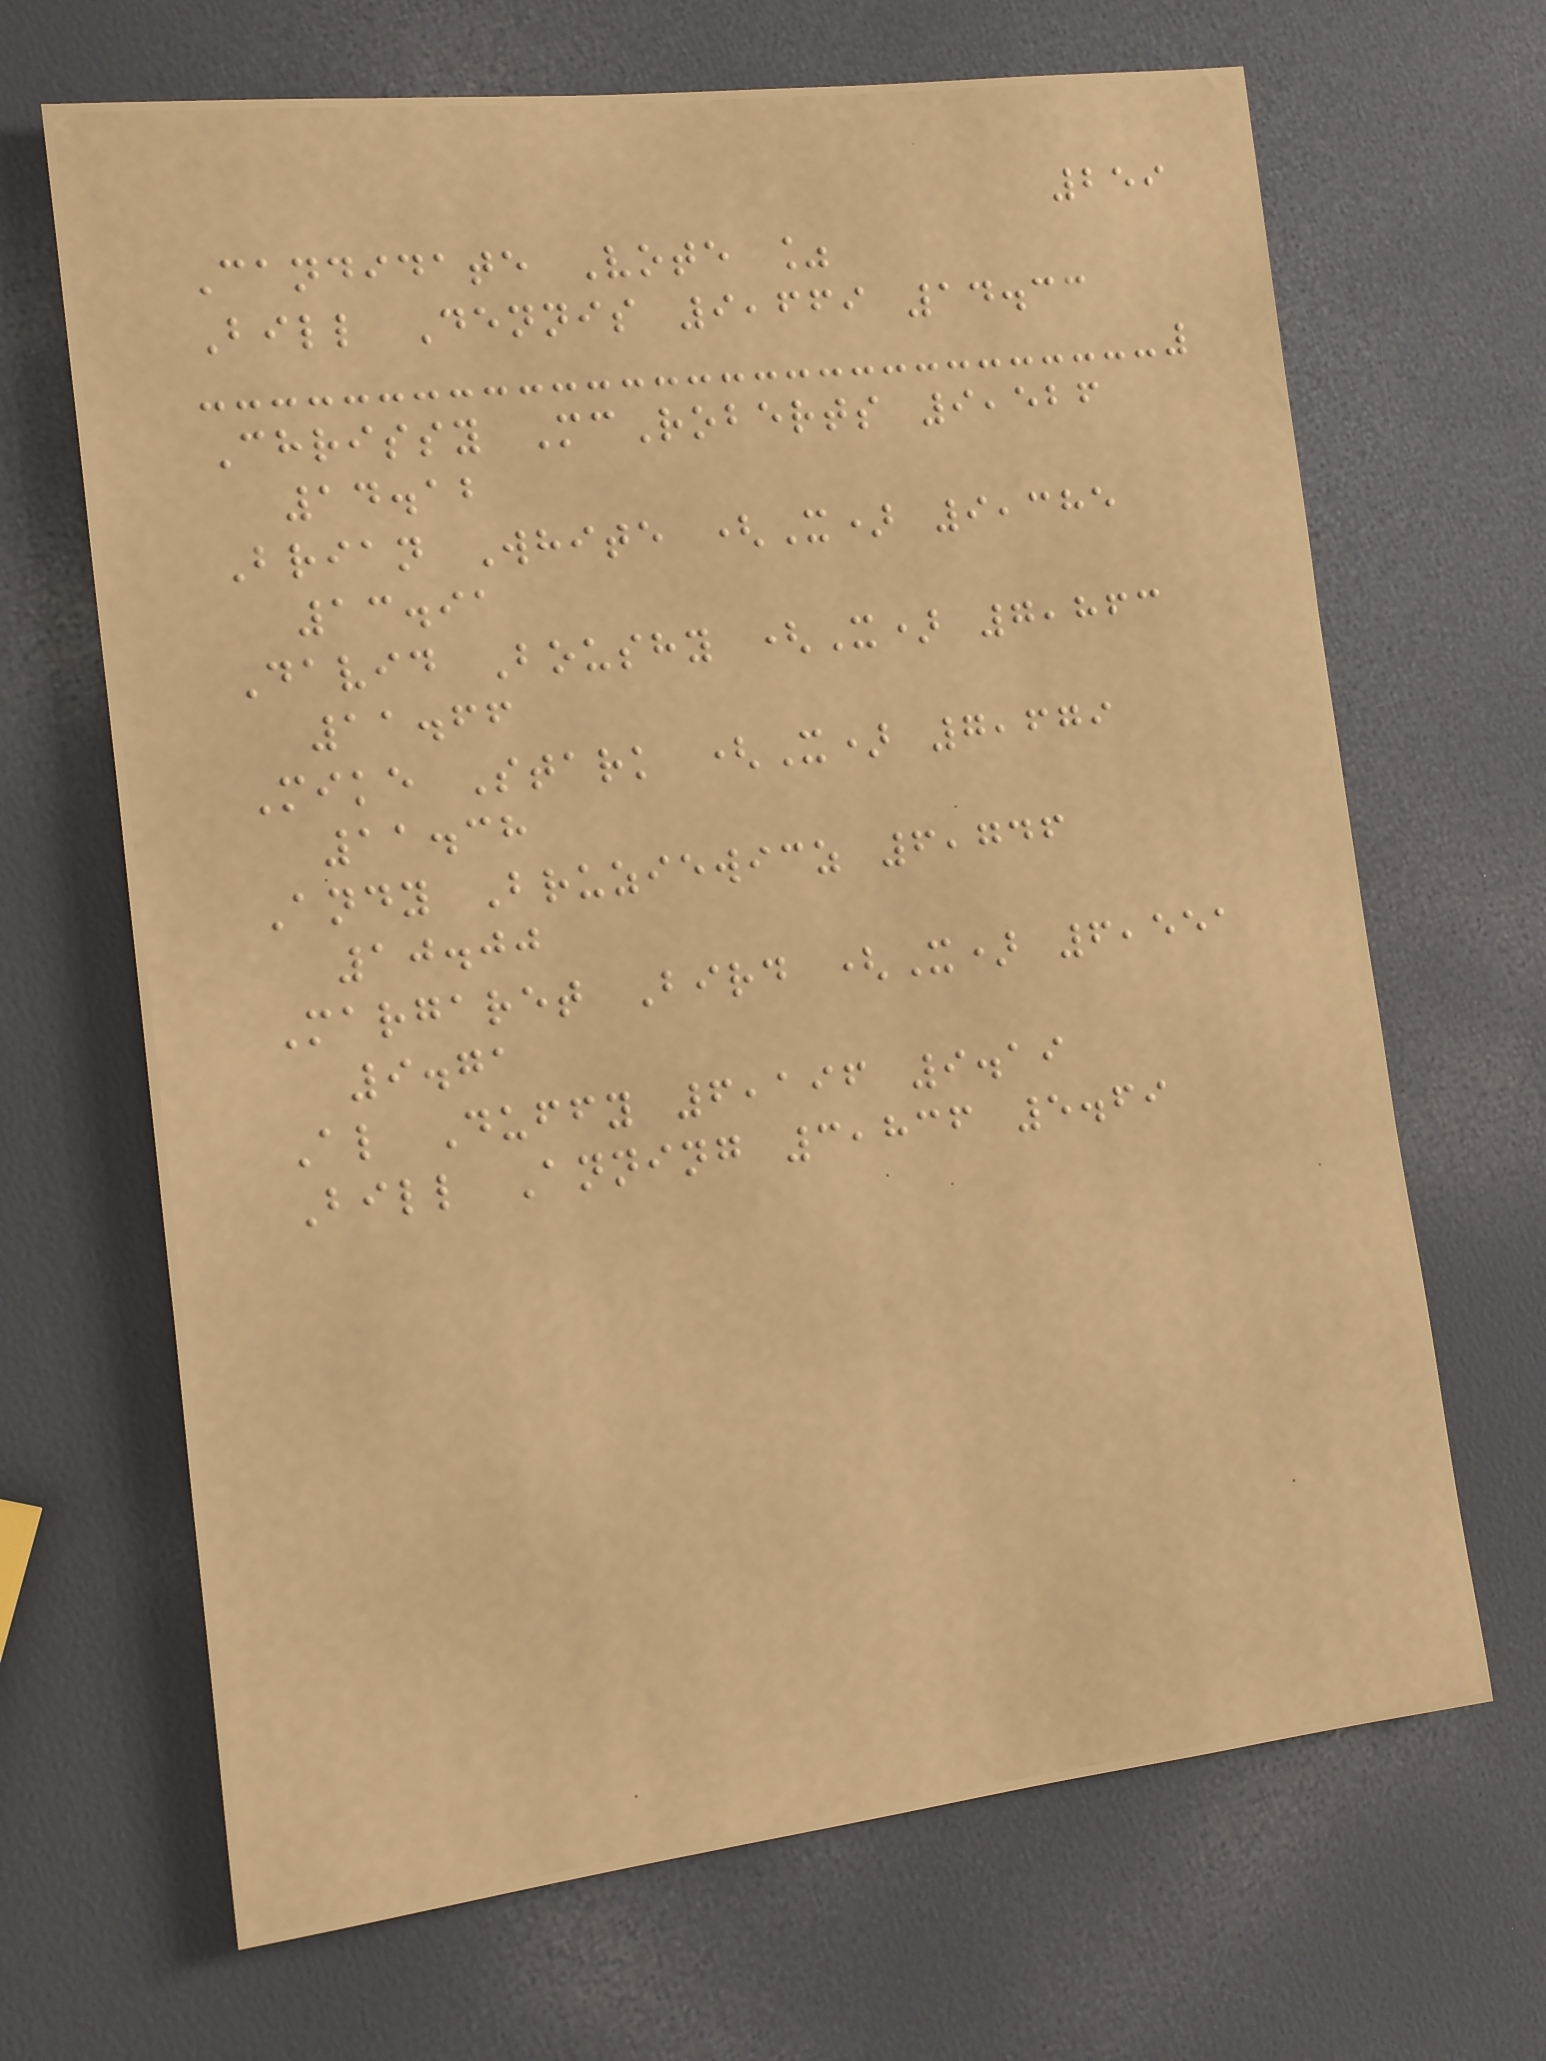259
Candidate Vote %
Bill Dennis 9,669 14.33
Chrissy McRoberts 9,526
14.12
Brian White (X) 9,385
13.91
David Boushy (X) 7,863
11.66
Mike Stark (X) 7,679
11.38
Andy Bruziewicz 6,746
10.00
Margaret Bird (X) 6,551
9.71
Al Duffy 6,196 9.19
Bill Anning 3,836 5.69
